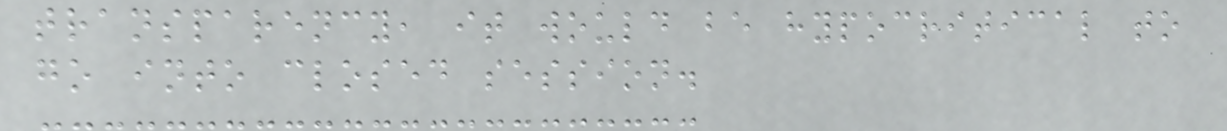transparency, it would be hypocritical to
go into closed session.
